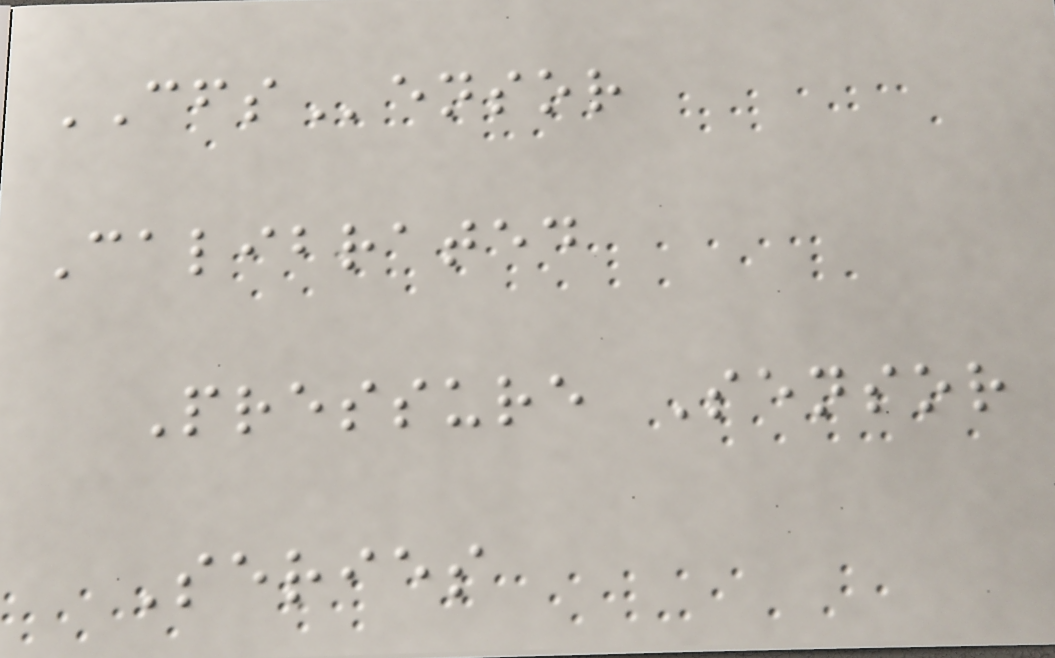CFSensor
Calibrated
Pressure Sensor
Series
